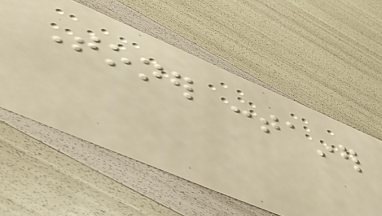Toner container
